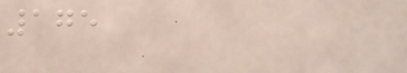175
